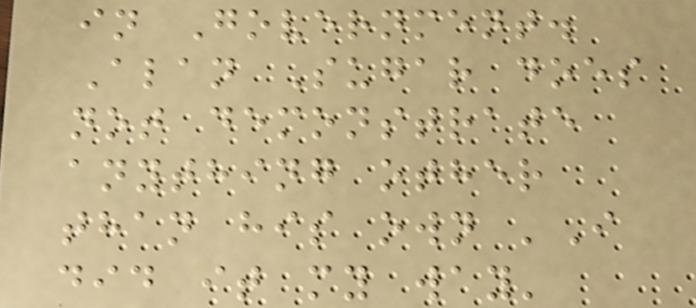in Government.
Alan Sugar does
not demonstrate
anything other
than his own 'I
did it my way'
